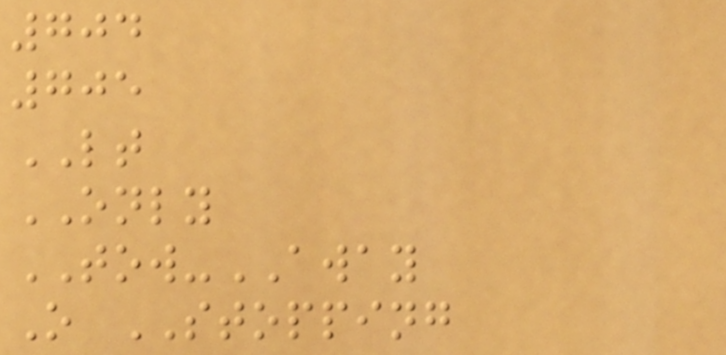704
705
LT
ONLY
TOW-AWAY
O STOPPING
